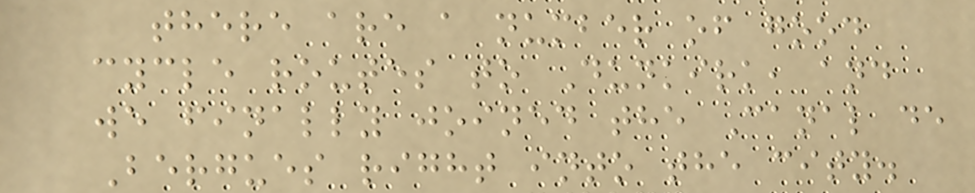there are a number of good
cycle routes to Dunkirk, and
we finally joined the Canal de
Bergues right into the city.
